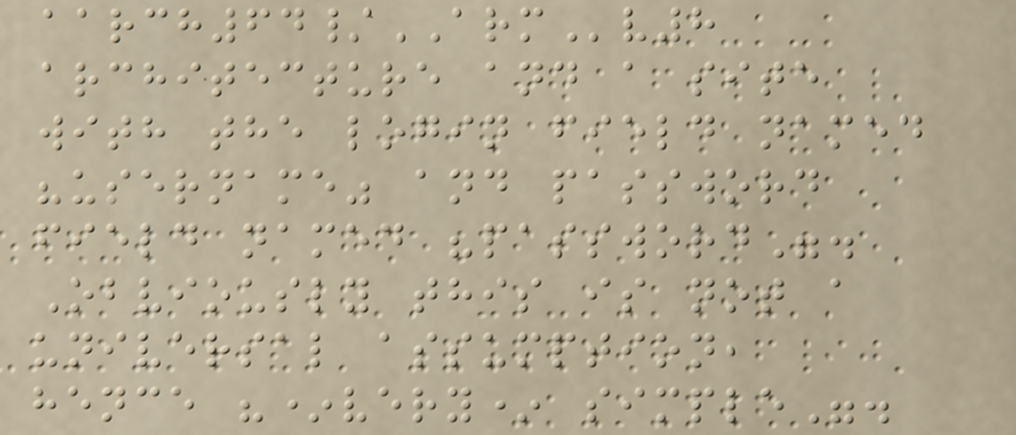aarch64/ARMv8
architecture and a site
with the login field named
"username" and password
field named "password".
Obviously this is not a
universal assumption,
hence "*very* simple".
